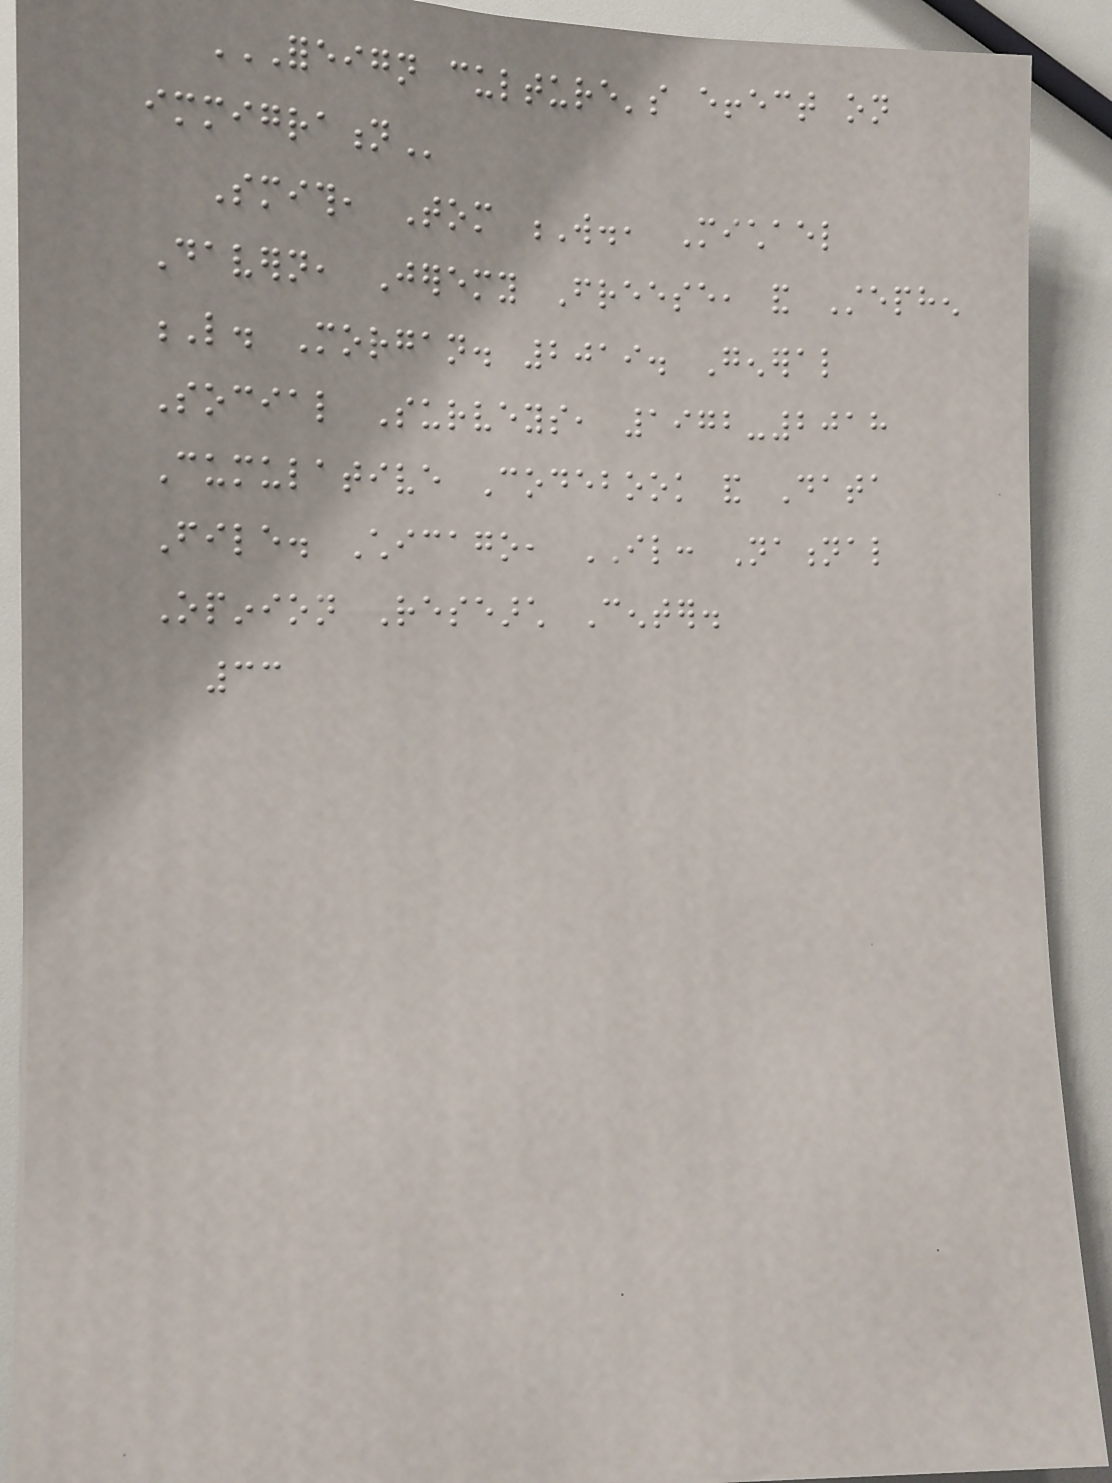FOREIGN CULTURE'S EFFECT ON
IMMIGRATION
Smith, Tom W., Michael
Davern, Jeremy Freese, and Stephen
L. Morgan. 2019. General
Social Surveys, 1972-2018
Cumulative Codebook and Data
File. Chicago, IL: National
Opinion Research Center.
33
